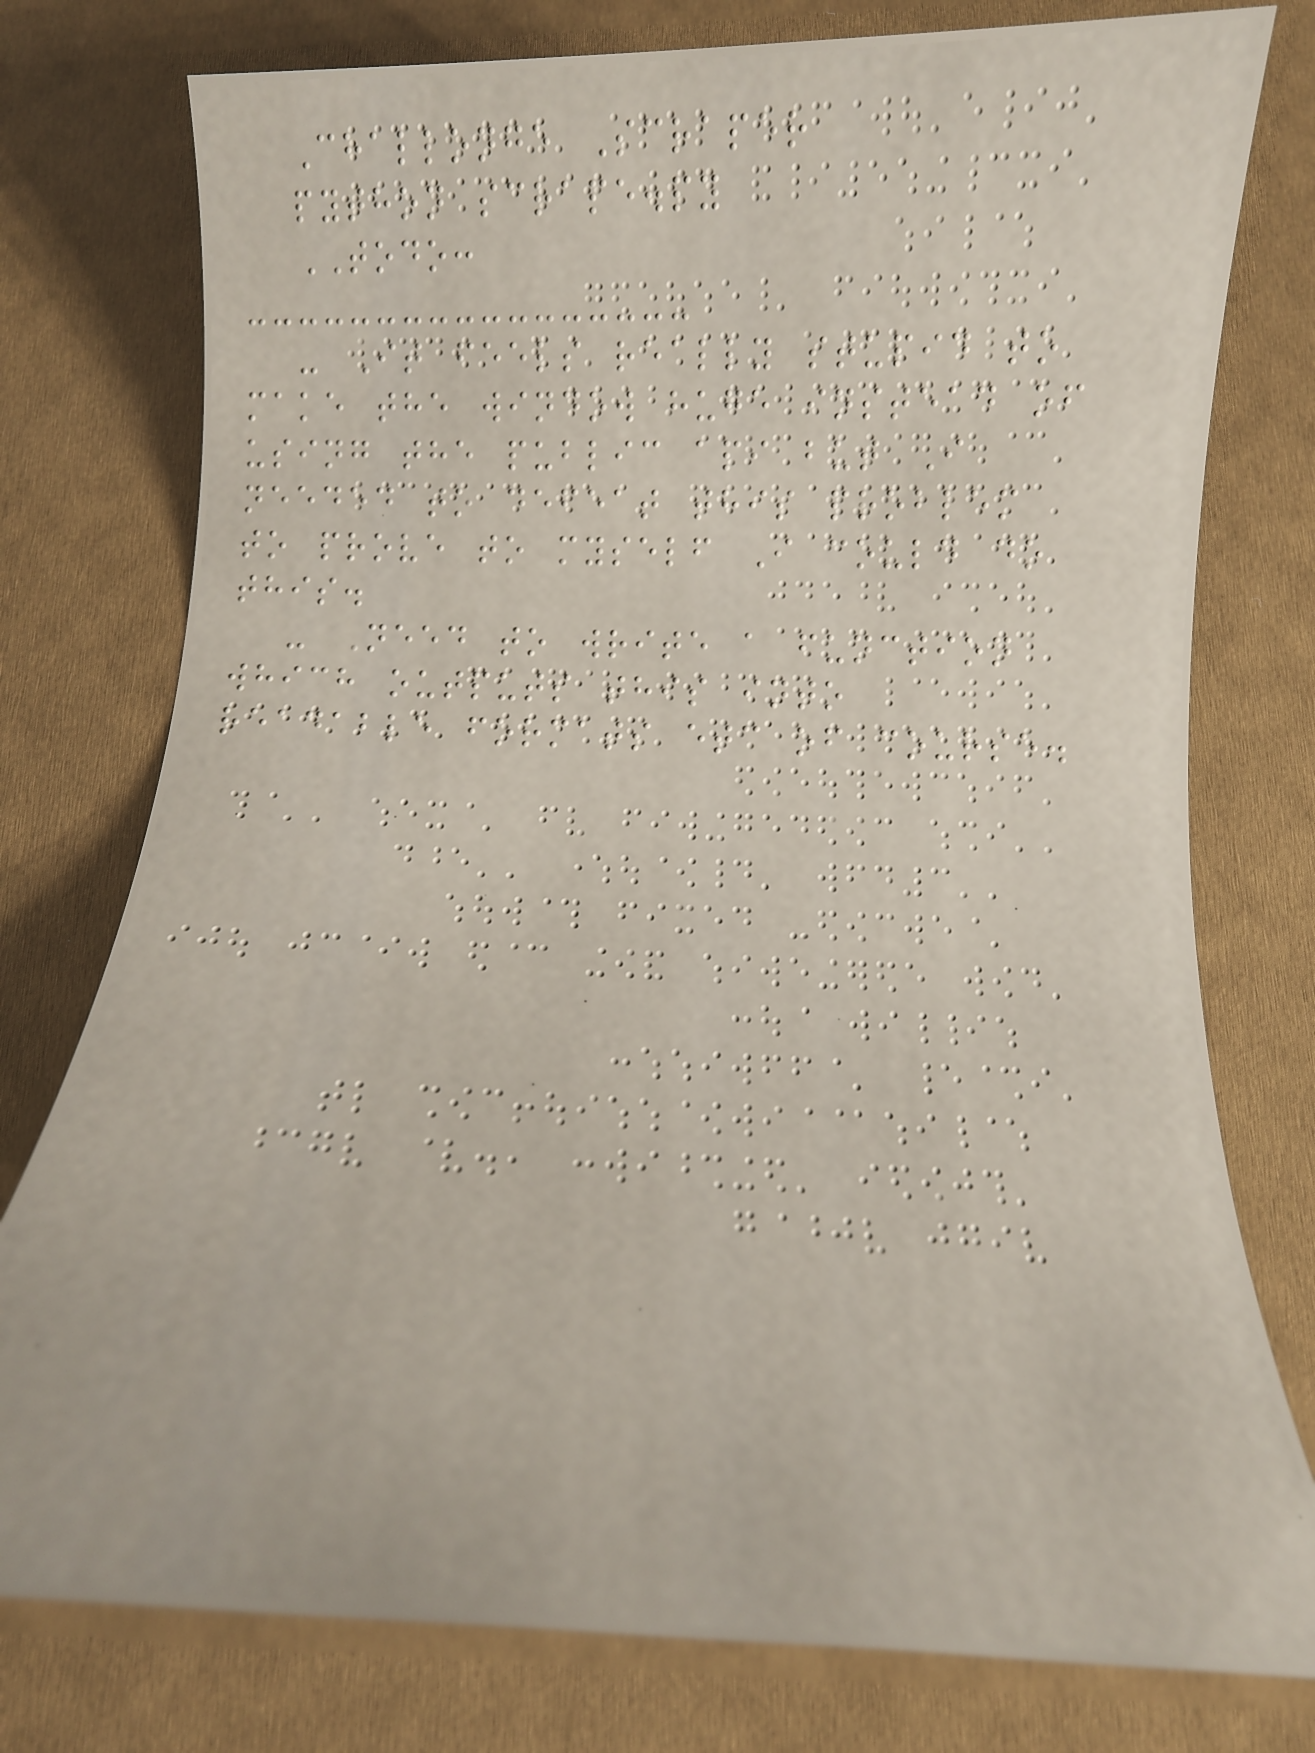Challonge Scraper
python scrape.py
TODO:
- It feels really stupid to
make the window huge instead of
using the public api but I
needed to defeat this problem
to prove to myself I could do
this.
- Need to write a function
which outputs this into
readable formats etc of course.
